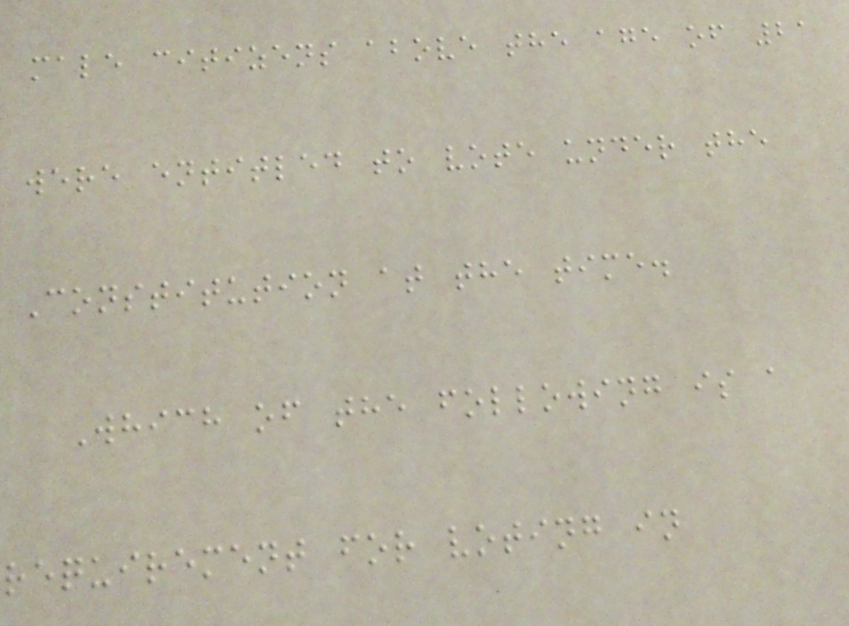male citizens above the age of 21
were entitled to vote under the
Constitution at the time.
Which of the following is a
requirement for voting in
